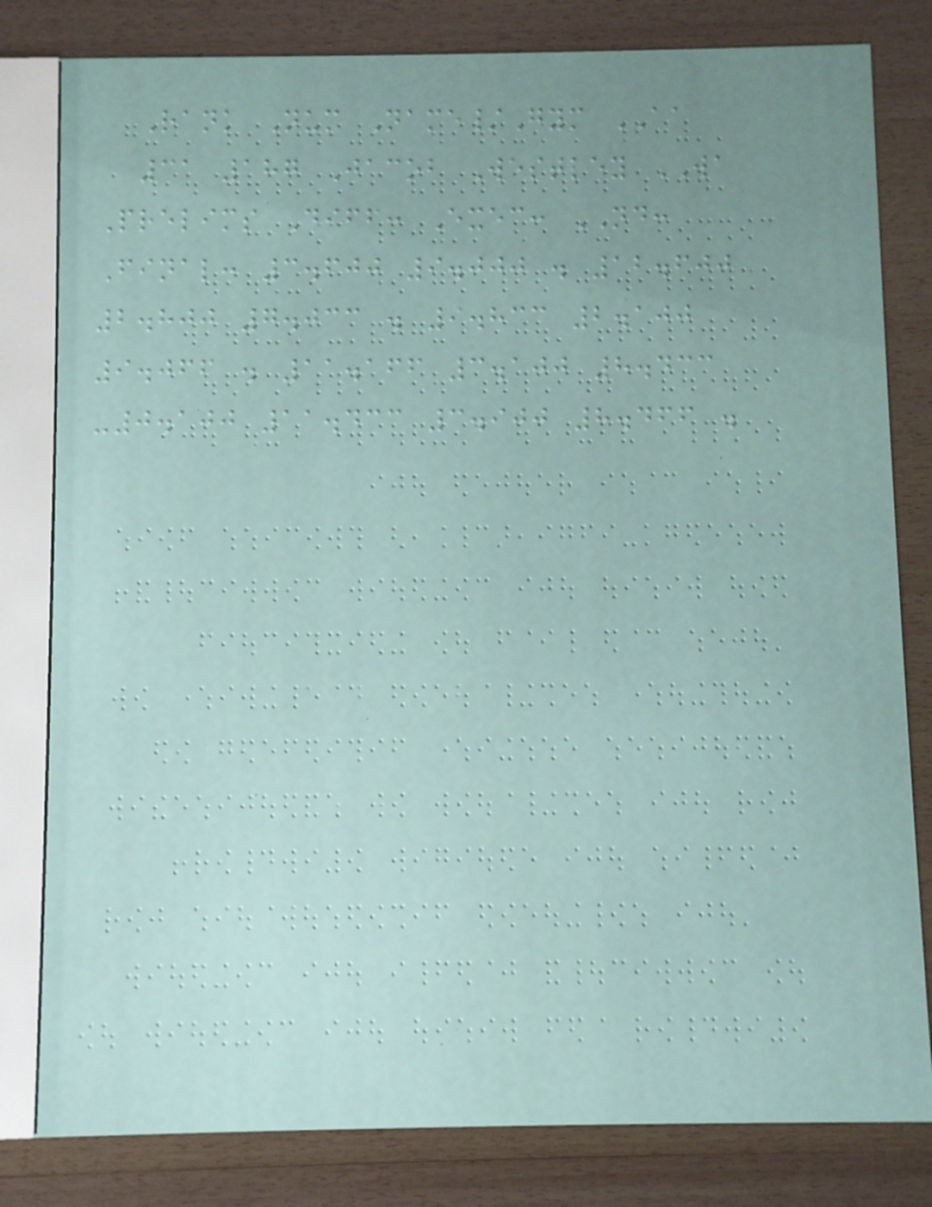Rank Num Name/Gym AA
31 187 Jacob Westley WA
Prelims Diff: Exec: ND:
Final: 3.600 9.000 . 12.600
2.800 7.033 . 9.833 2.100
9.066 . 11.166 3.100 8.433
-0.100 11.433 3.900 8.466 .
